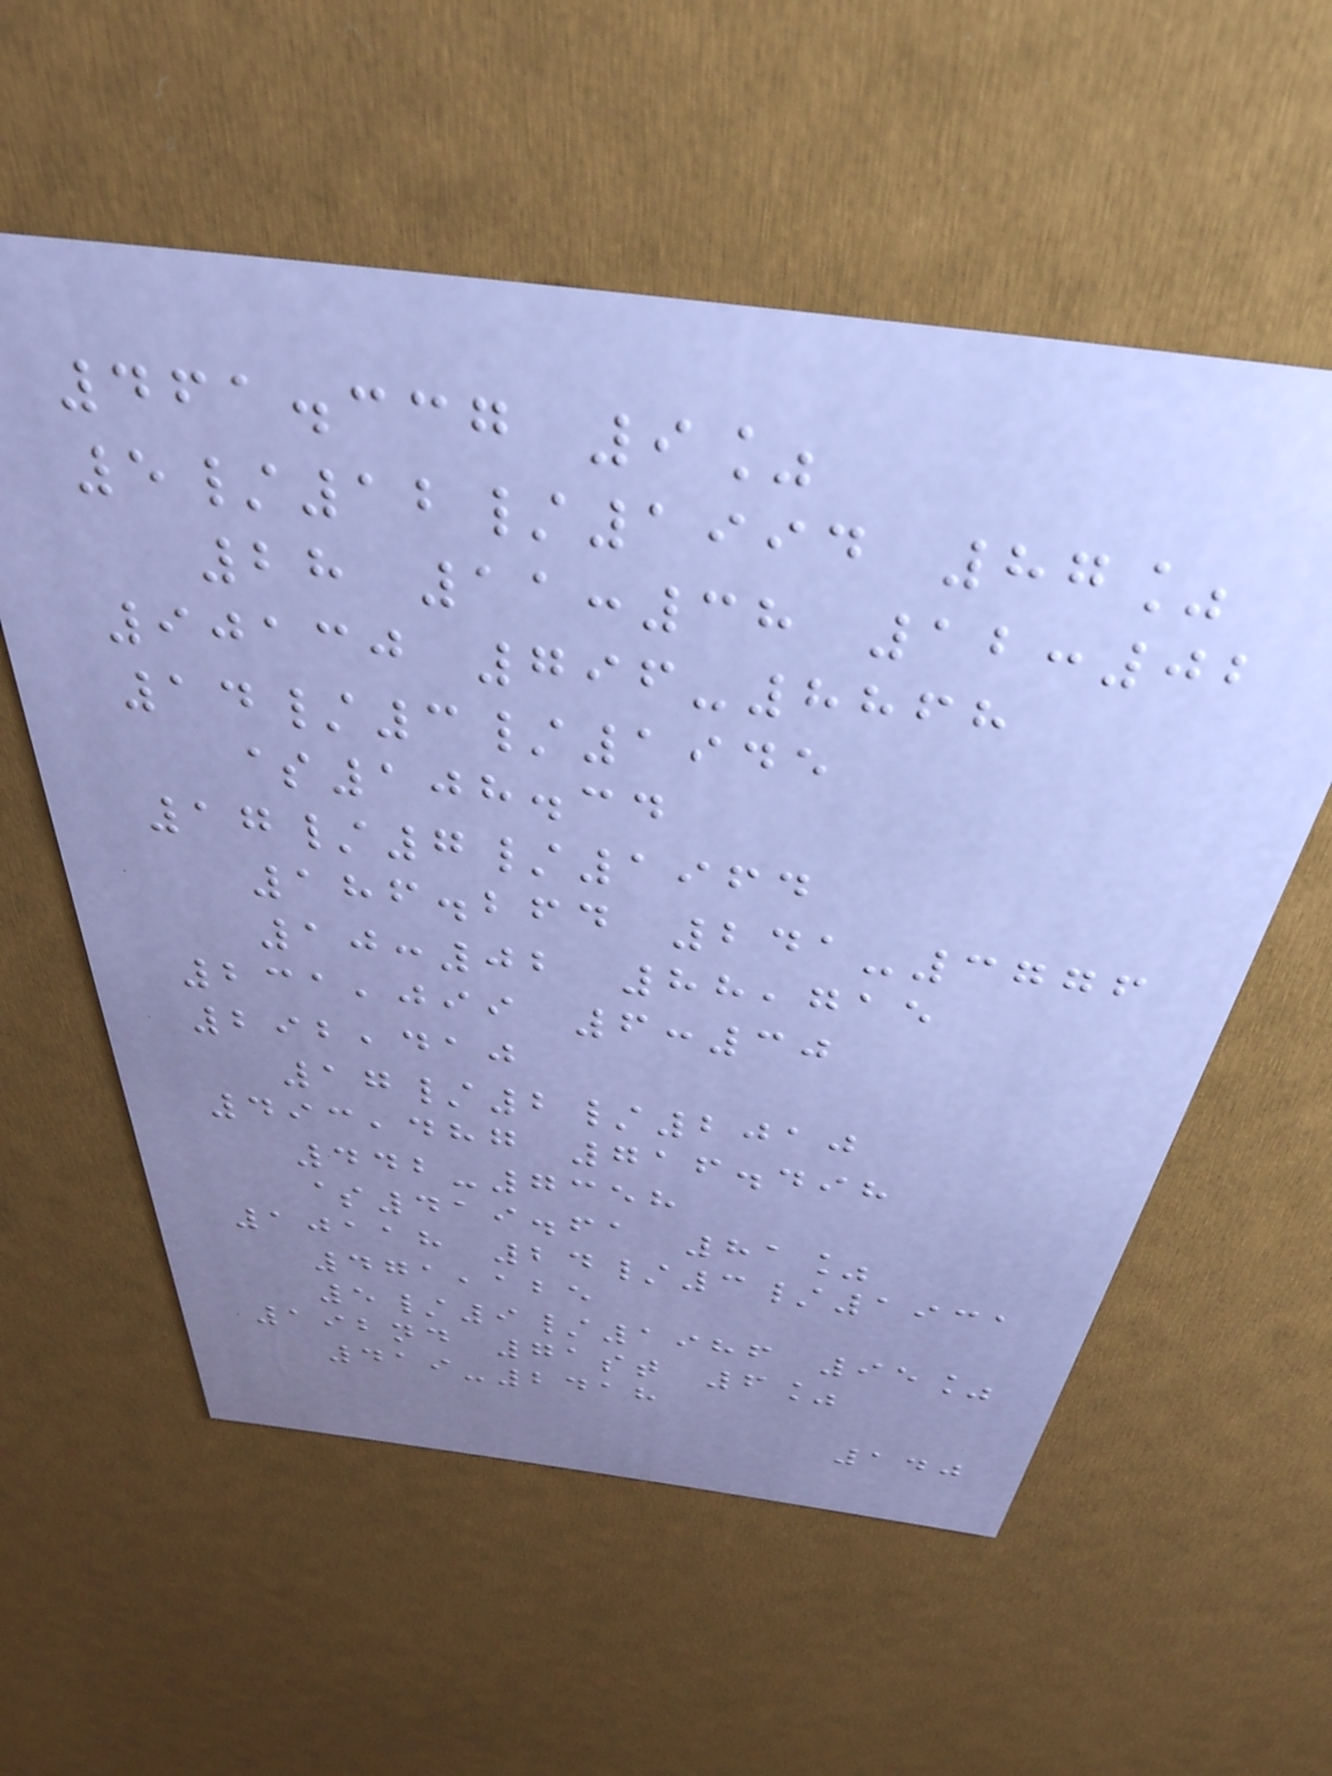461.337 9%
5/12/1994 87%
28 11:38 12:02
90130 796-8868
14/3/1945
$108.34
17/7/1964
186.264 241-3776
10:02 88,715
231,099 6:30
292,410
17/2/2010
493,487 716.498
442-7358
$419.61 81%
10118 24/3/1931
471,125
5/9/1986 95%
192nd 71st 6%
419-2418
140
